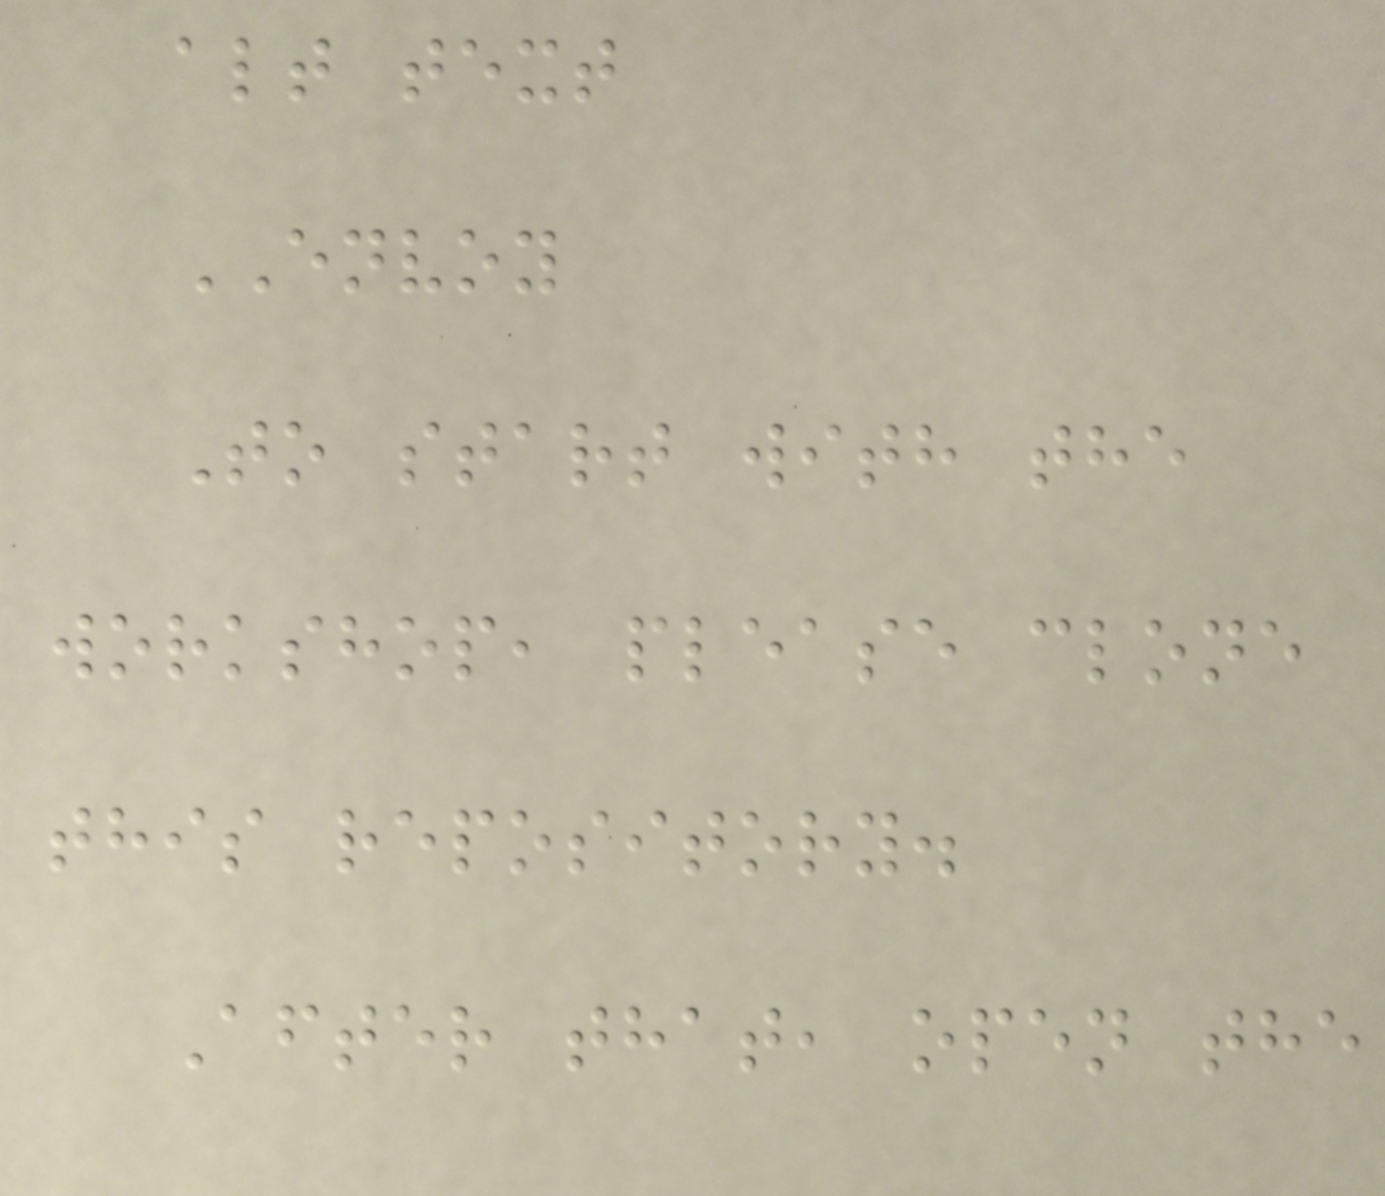alt text
ENVOY
To start with the
workshop, please clone
this repository.
After that, open the
